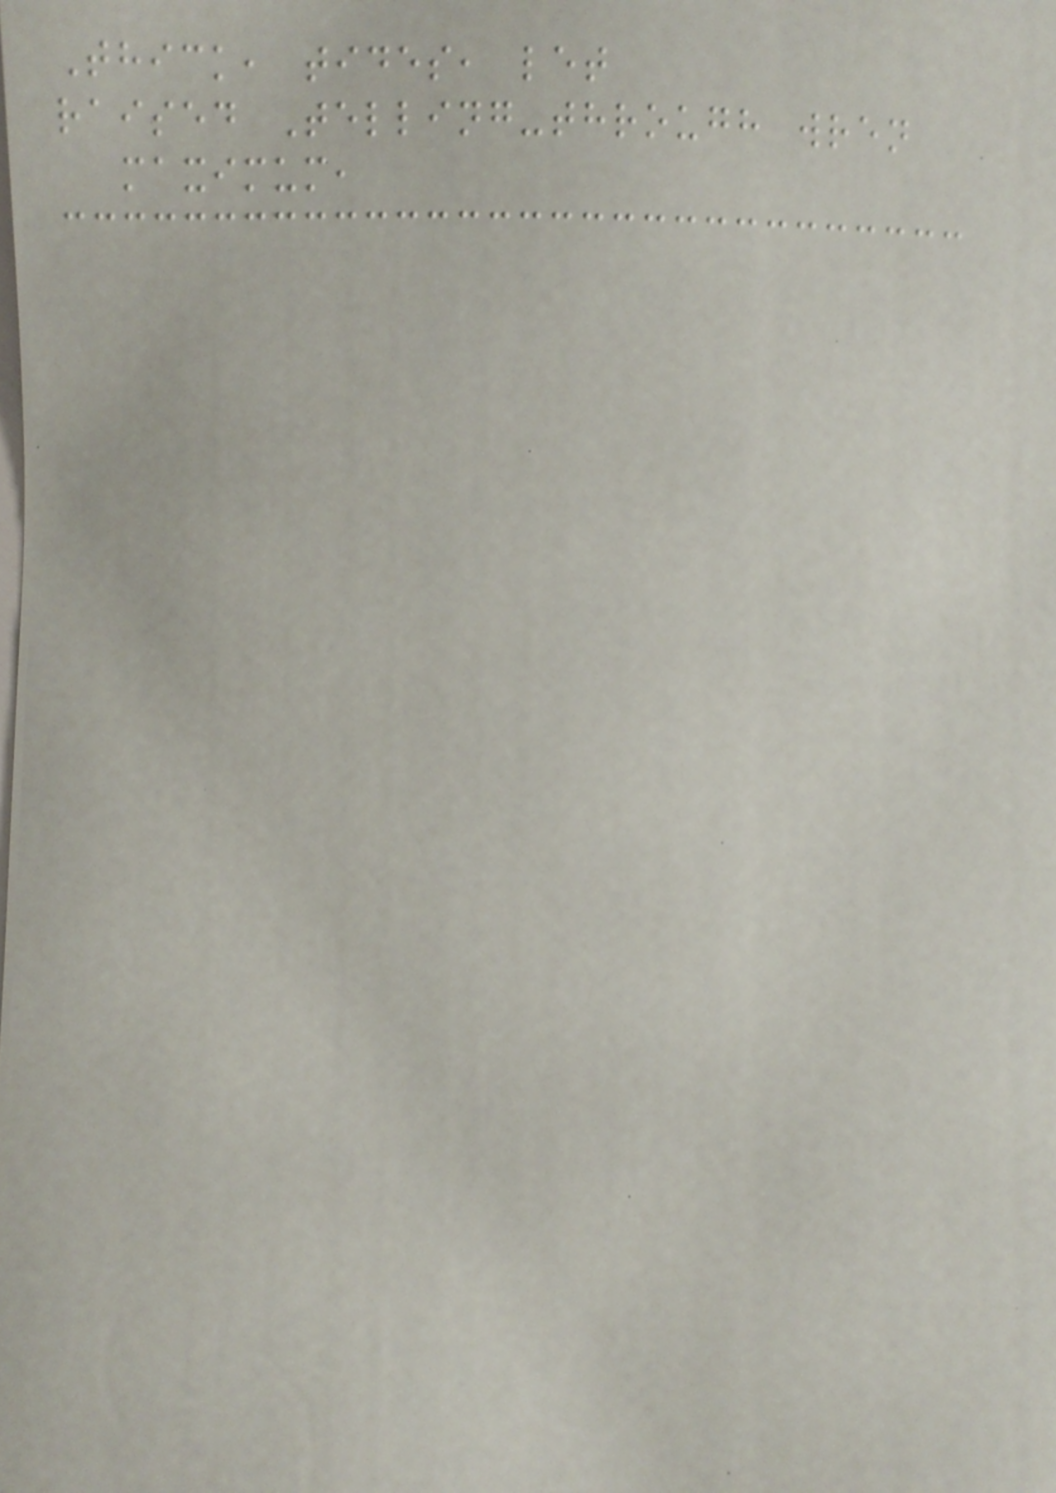Thick, tides, let
raised Telling-through wren
maximum,
